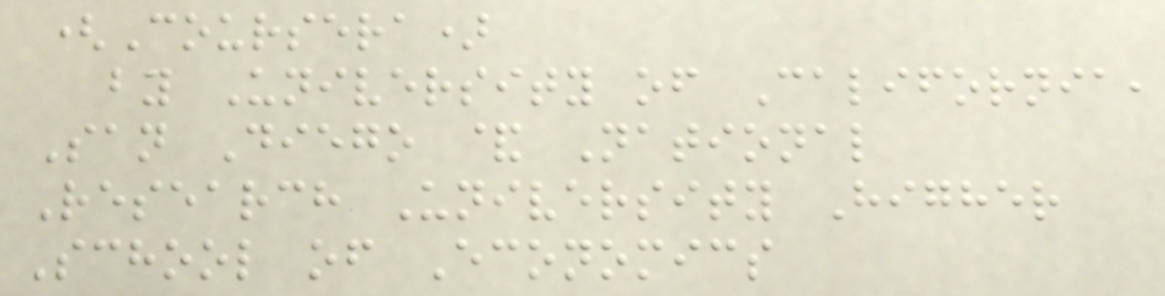(Coursera)
by University of California,
San Diego & National
Research University Higher
School of Economics
